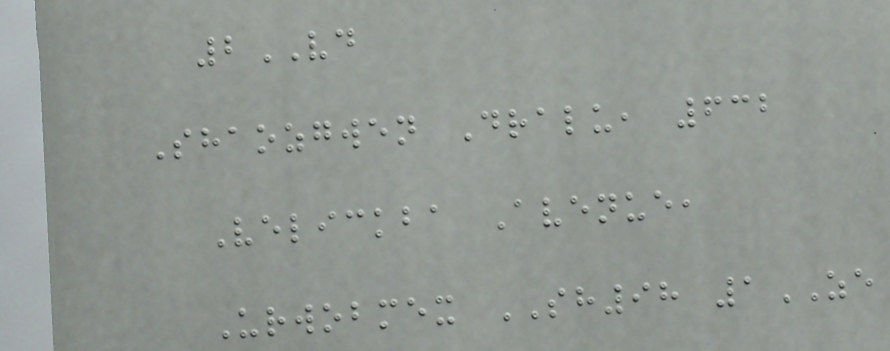2VD
Shaozgwen Dralu, 632
Velickba Avenue,
Urwobmex SH98 1ZE
